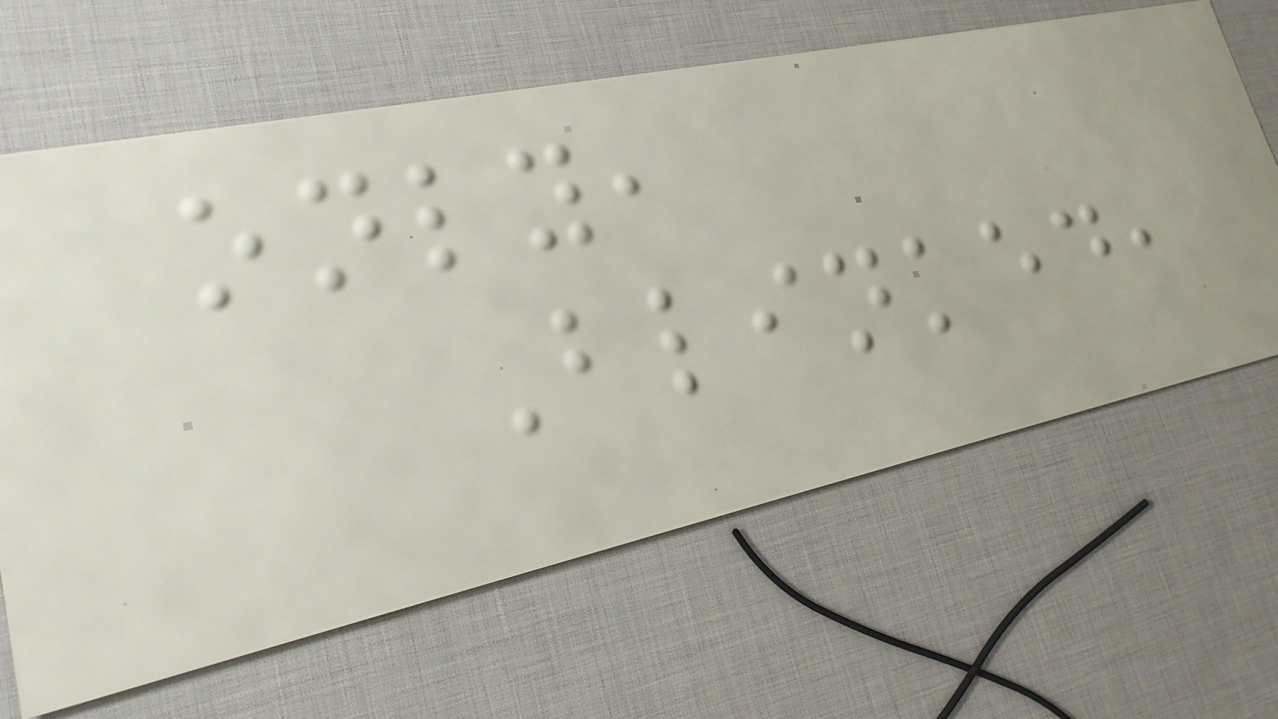only,
Blinked,
